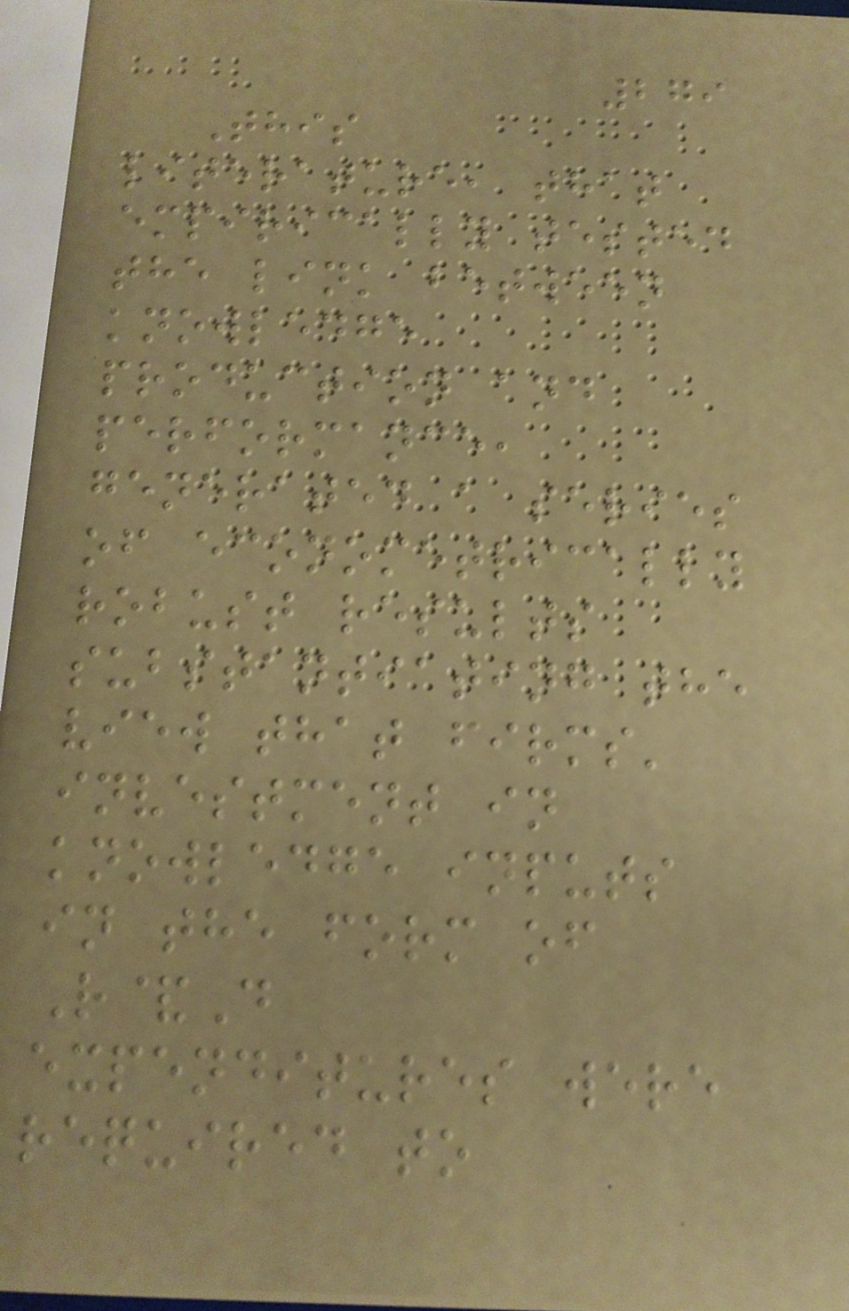279
This
literature, that
empirically tested
the link between
knowledge
production and
performance,
generated a series
of econometrically
robust results
substantiating the
view that firms'
investment in
knowledge inputs
in the form of
R&D
expenditures were
required to
